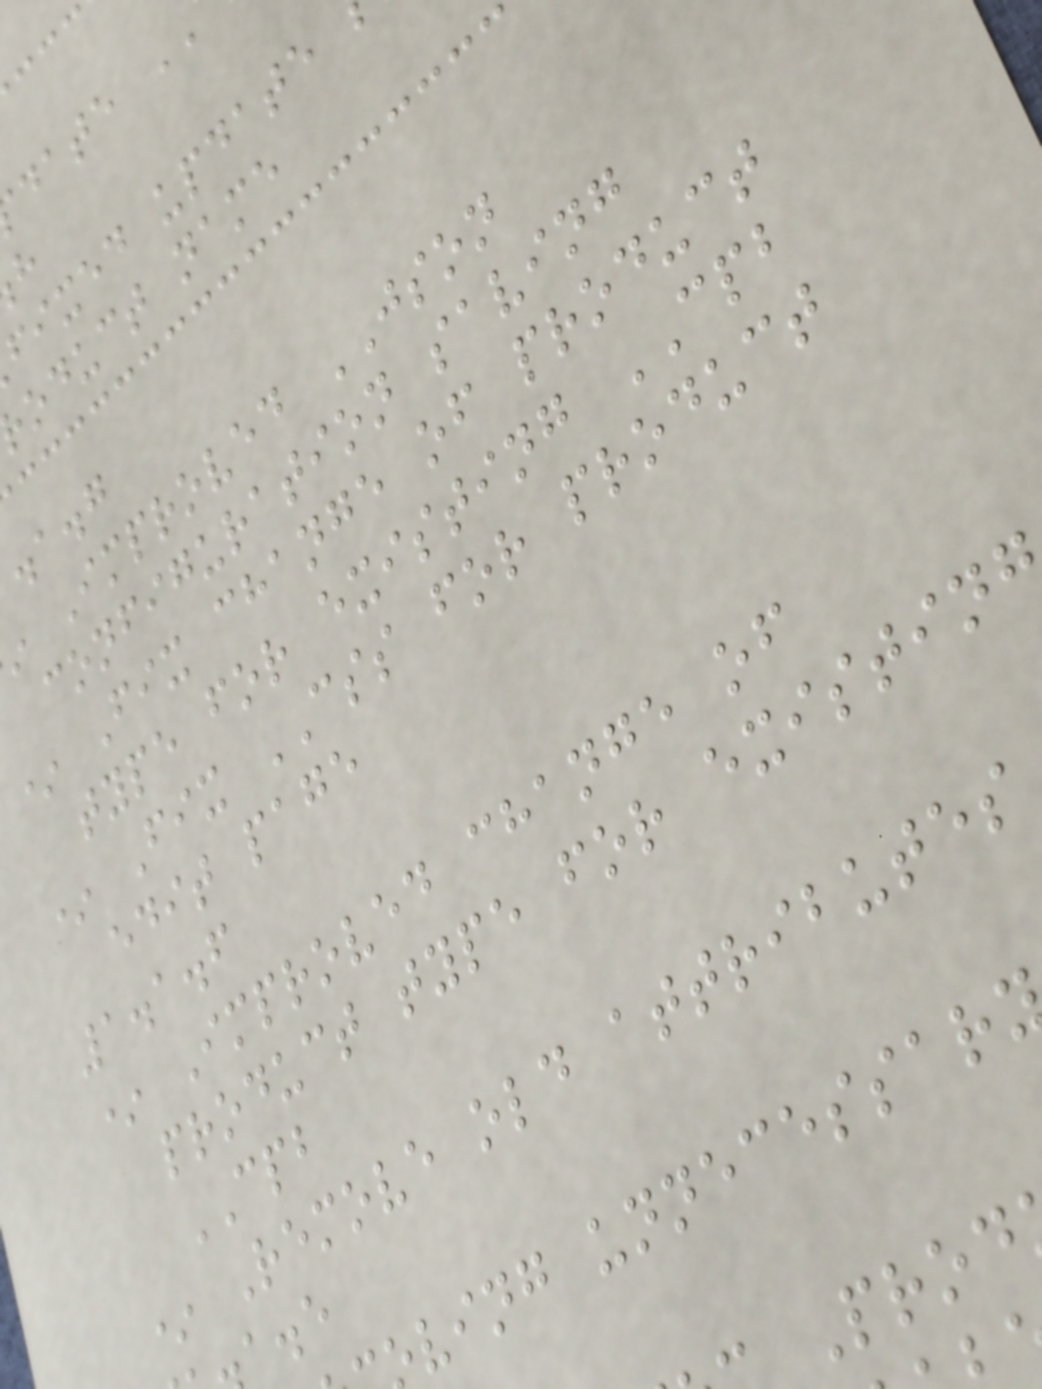fixed update
oduct name
.a.g
Improved JSON
configuration saving
* Fix change of product
type for existing CPB
* Fix CSS for product
edit page
1.1.6
* Improved change of
product type for existin
CPB
* Remove old attributes
ving unnecessar
